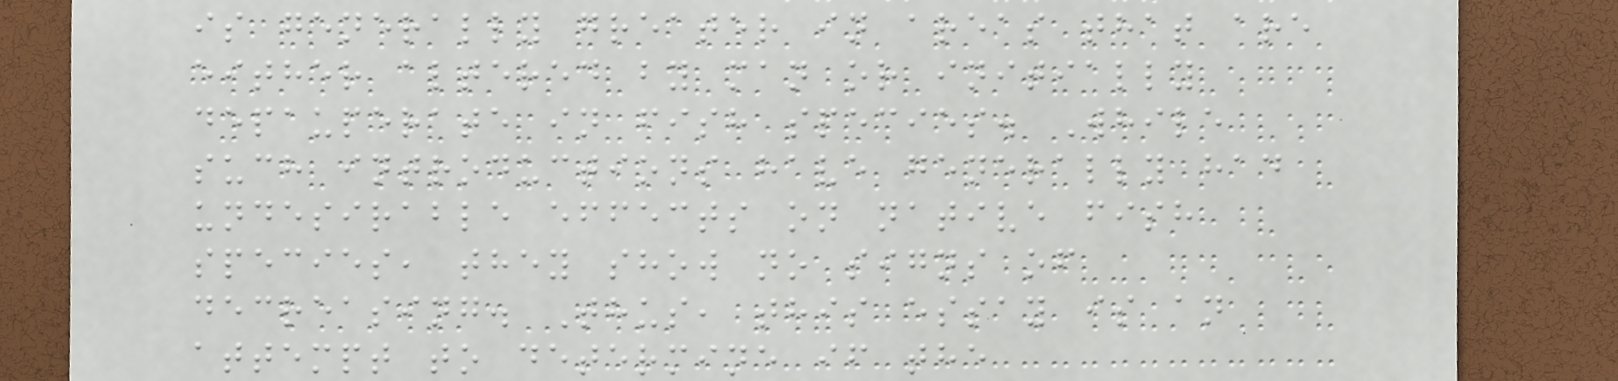is generally greater in areas that are
either altered by man or initially
depauperate in fish species. While
such introductions have generally had
undesirable effects on native fish
species, they show no signs of
decreasing. Thus, this essay is an
attempt to determine if the
